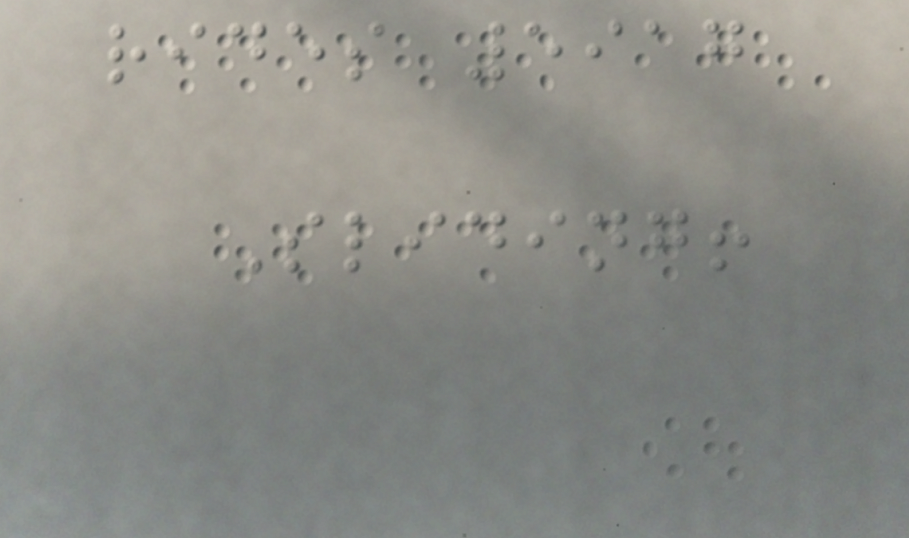rides 5917
Sliding!
